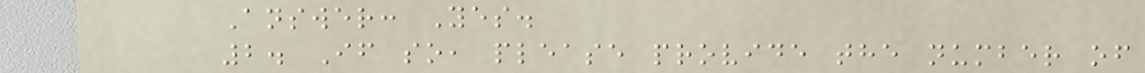Answer: Yes.
2. If so, please provide the number of
